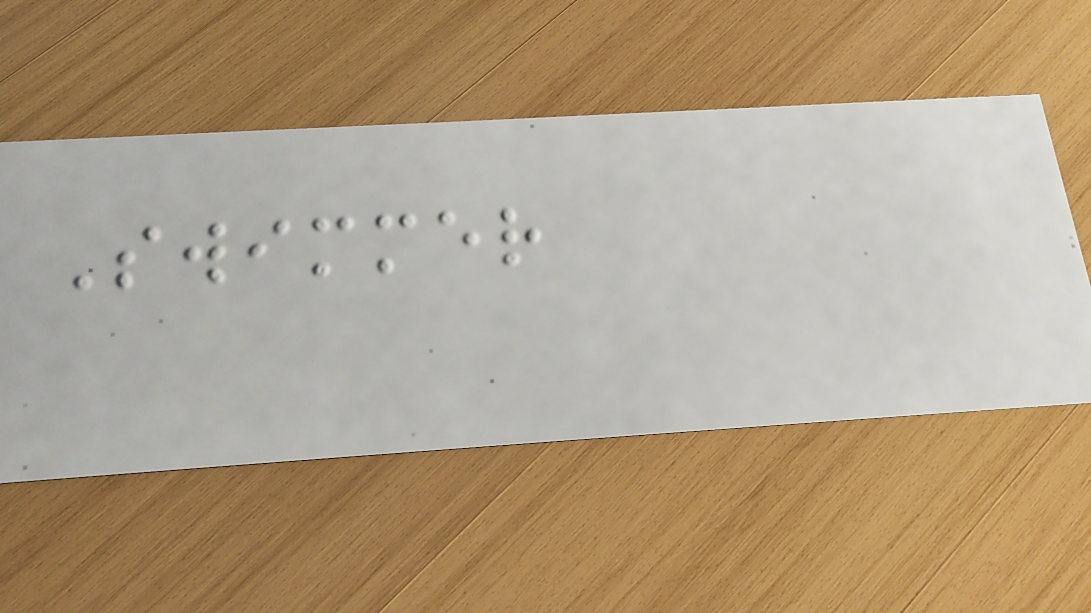Swimmer
